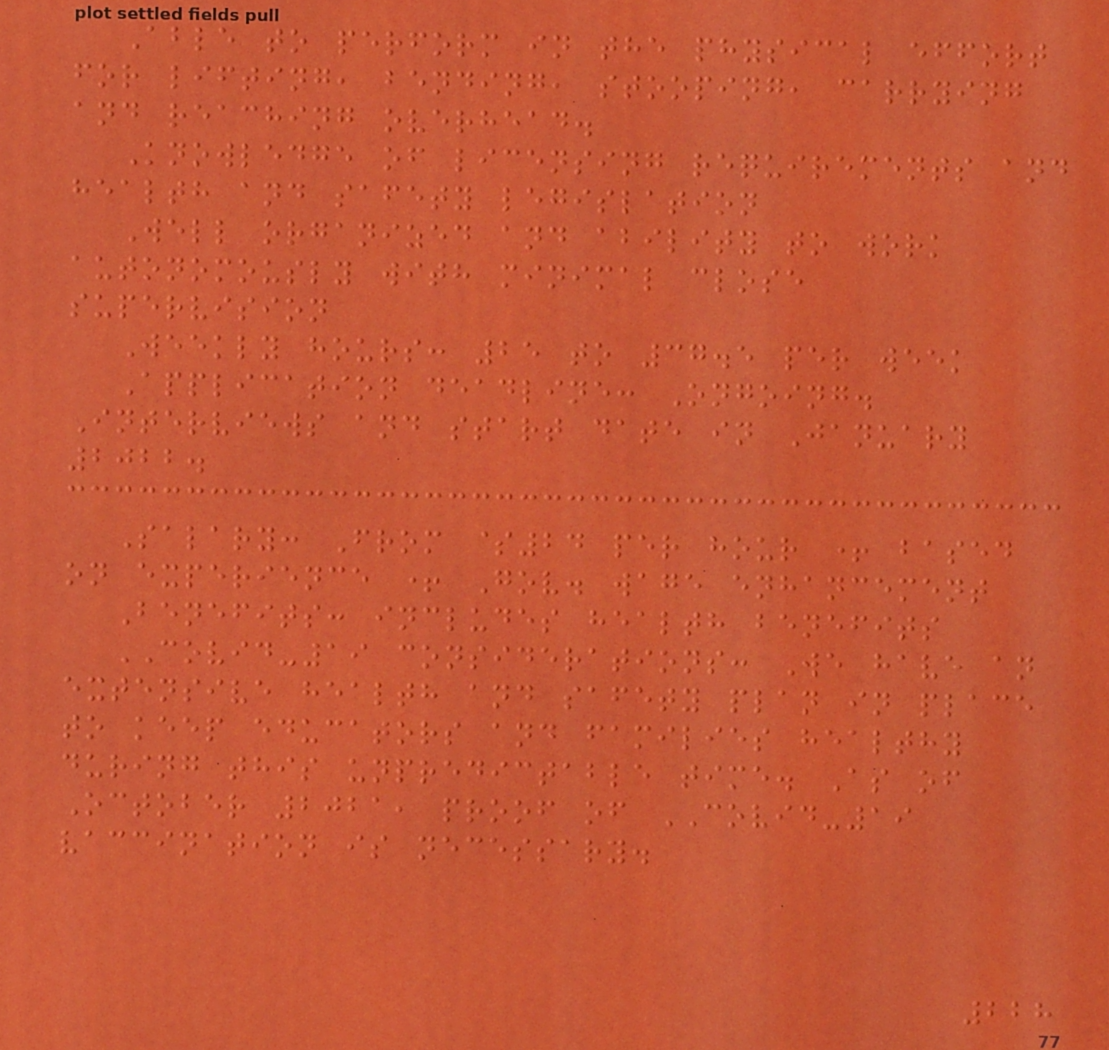Able to perform in the physical effort
for lifting, bending, stooping, carrying
and reaching overhead.
Knowledge of licensing requirements and
health and safety legislation
Well organized and ability to work
autonomously with minimal close
supervision
Weekly hours: 25 to 37.5 per week
Application deadline: Ongoing.
Interviews and start date in January
2022.
Salary: From $24 per hour + based
on experience + Gov. wage enhancement
Benefits: includes health benefits
COVID-19 considerations: We have an
extensive health and safety plan in place
to keep educators and families healthy
during this unpredictable time. As of
October 2021, proof of COVID-19
vaccination is necessary.
228
